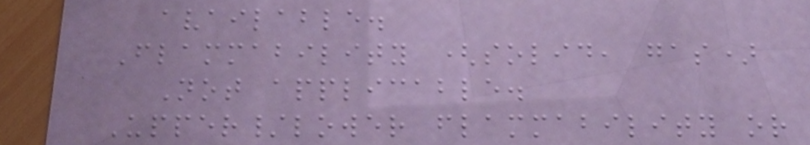available.
Flammability (solid, gas)
Not applicable.
Upper/lower flammability or
